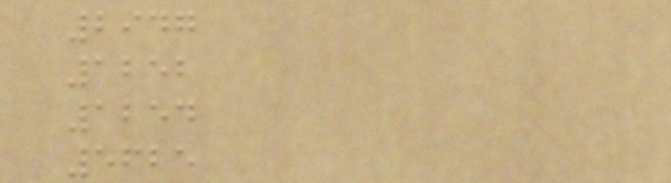2947
1252
1254
5625
